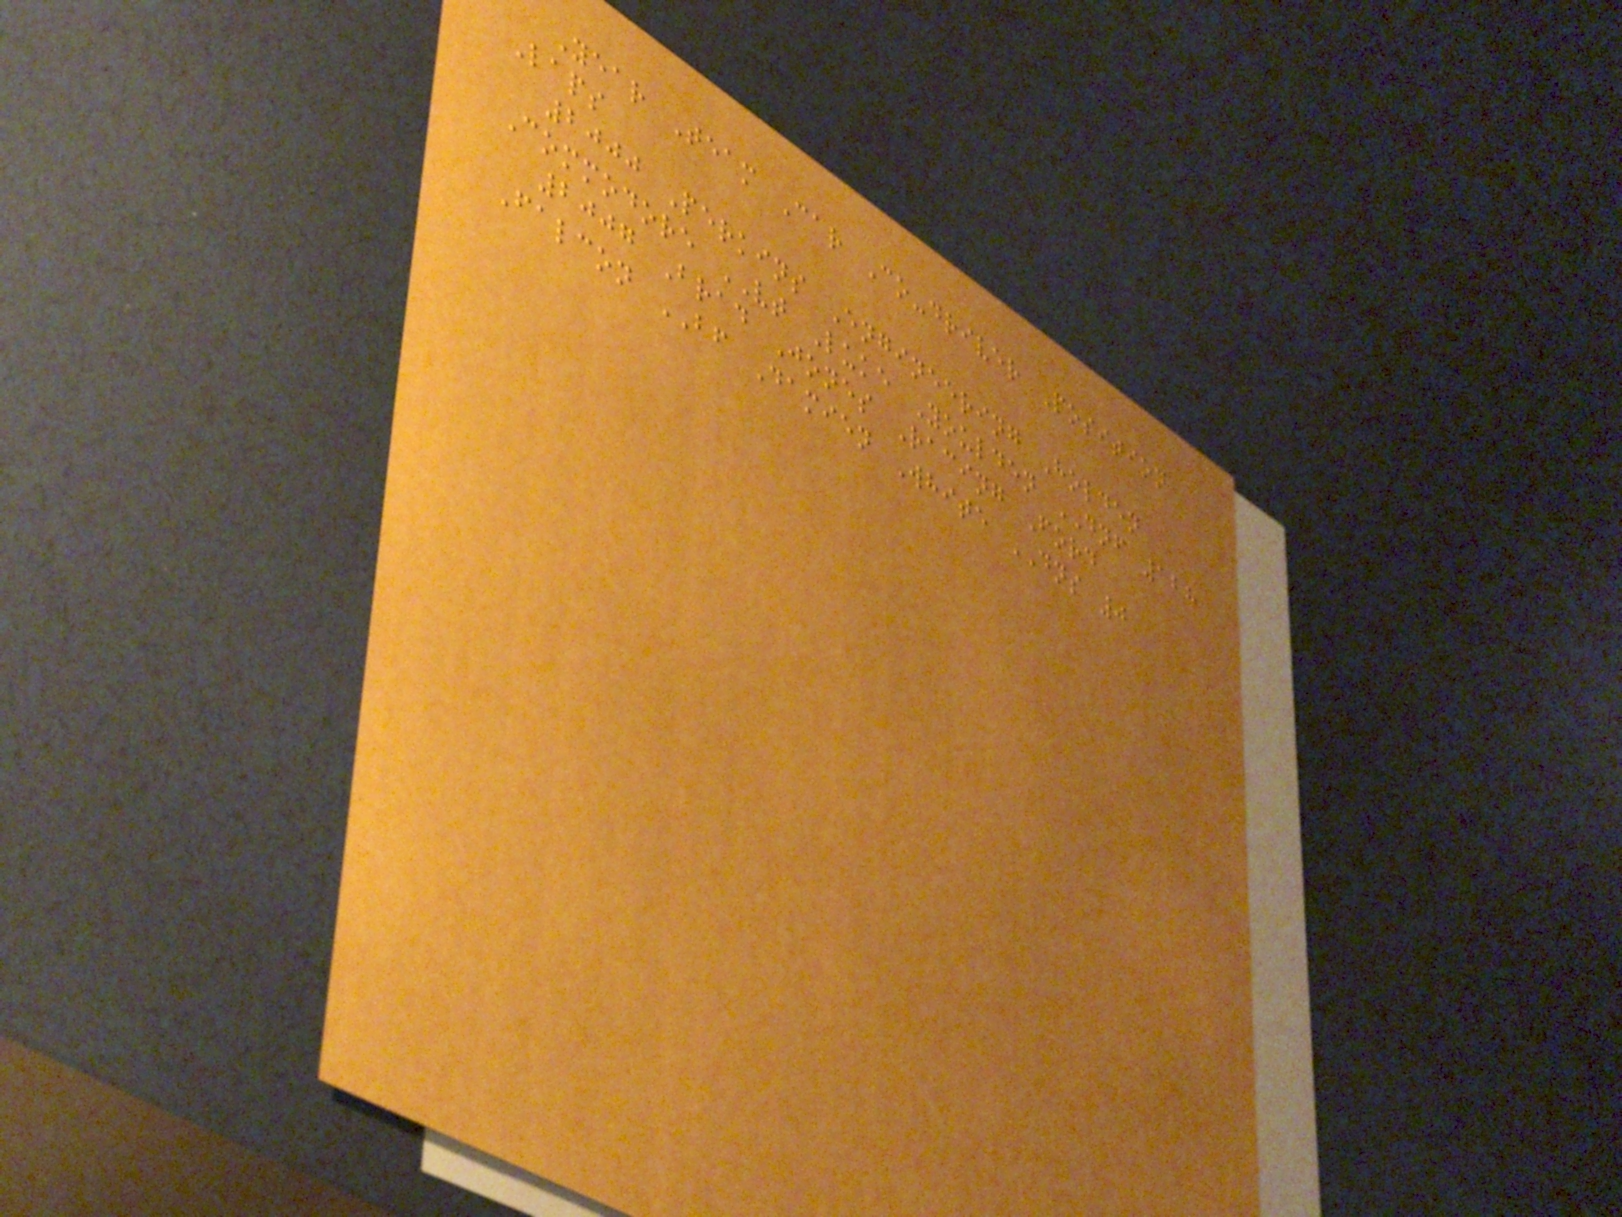Year Team Car Co-driver Position
Laps
2000 Perkins Engineering Holden
Commodore VT Luke Youlden DNF 128
2007 Brad Jones Racing Ford
Falcon BF Damien White DNS 0
